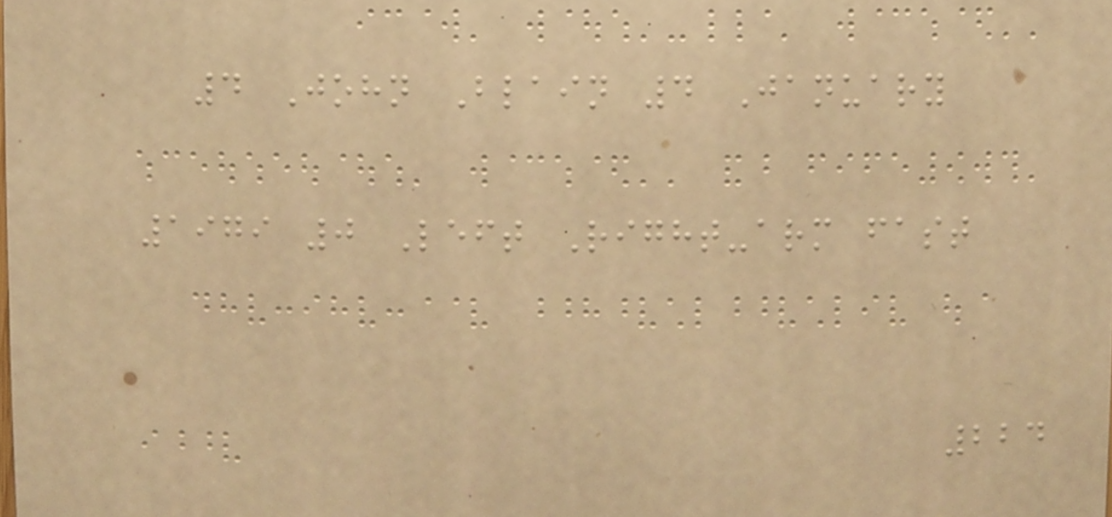4 John Blain 4 January
1979 0 Left Right-arm fast
224
